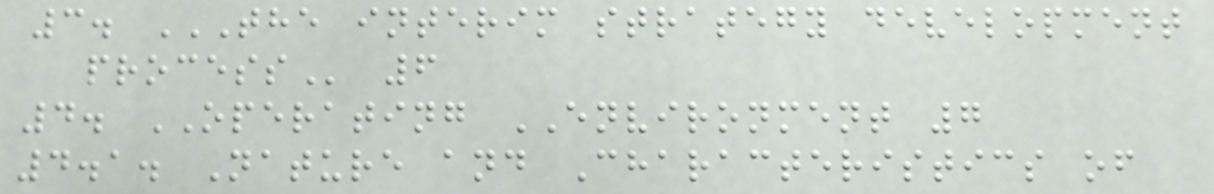3. THE INTERIM STRATEGY DEVELOPMENT
PROCESS 6
4. OPERATING ENVIRONMENT 7
4.1. Nature and Characteristics of
